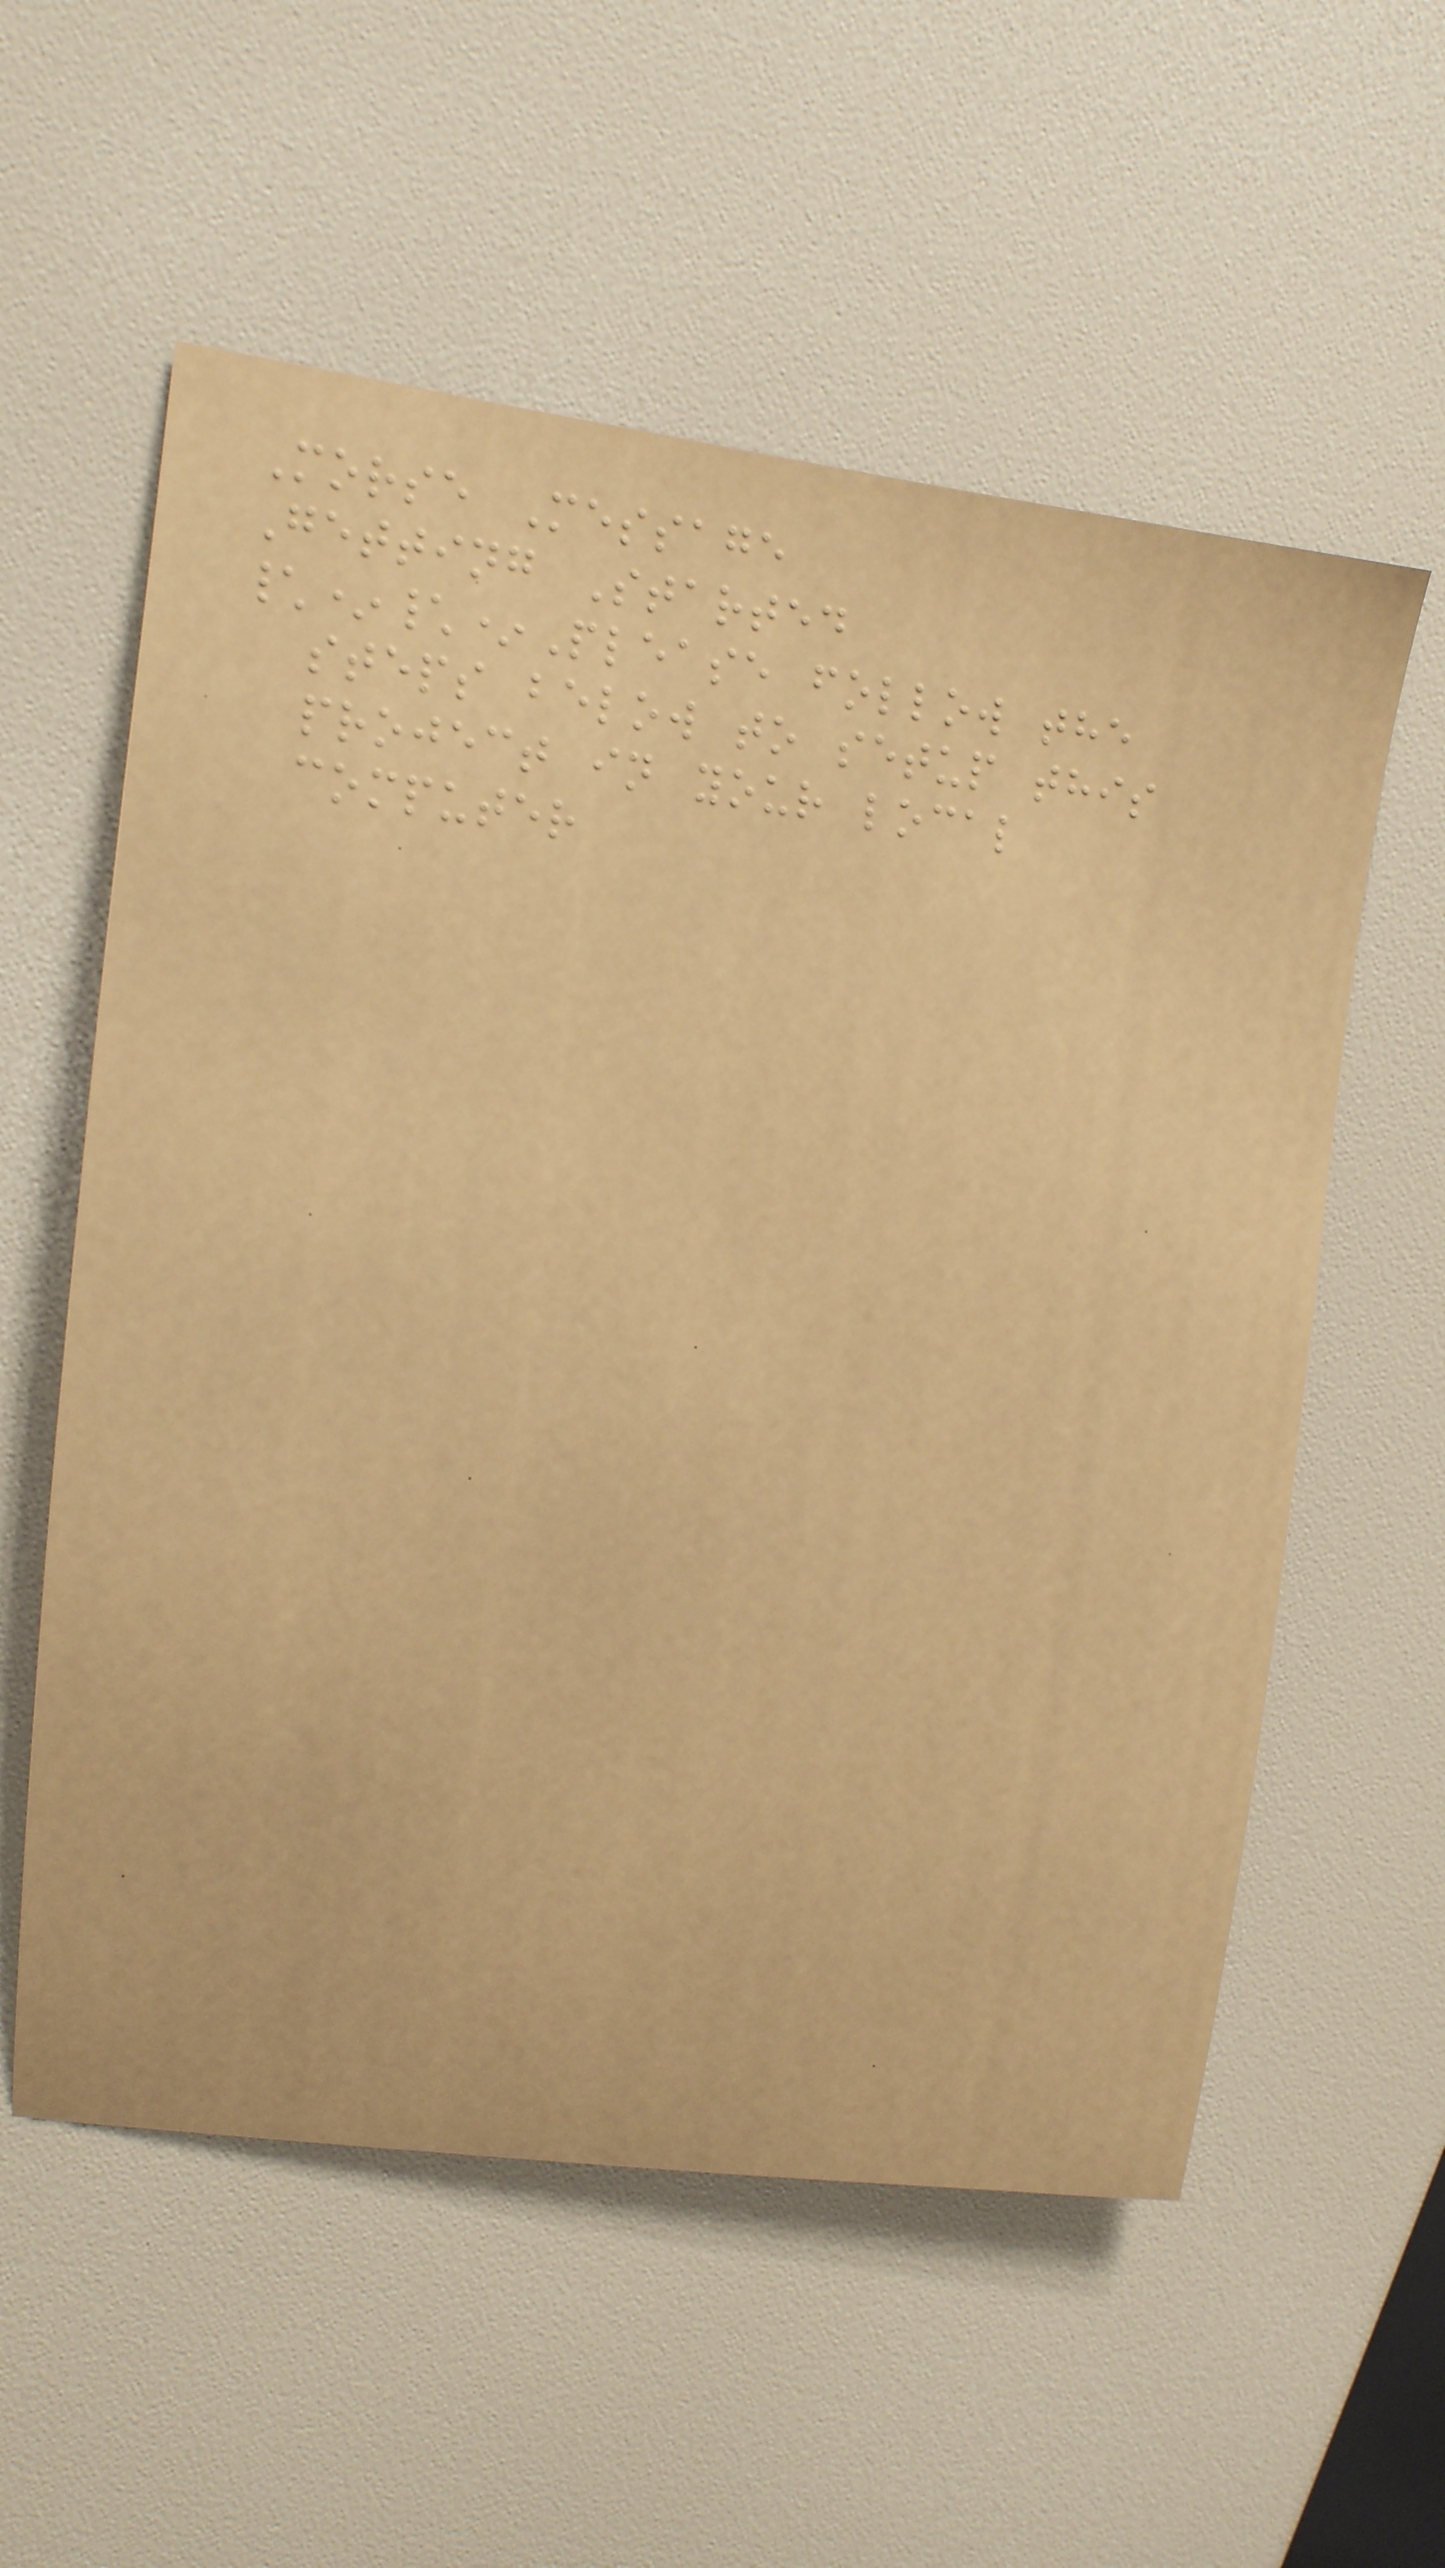Morse Message
Getting Started
\*\*Please follow the
steps below to setup this
project in your local
computer
